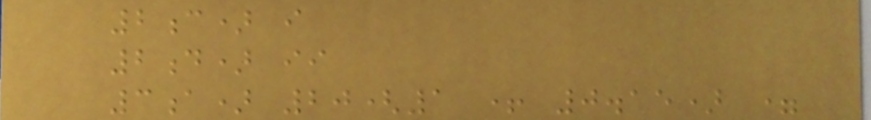2c) i
2d) ii
3a) 20(1 + 0.15) =
